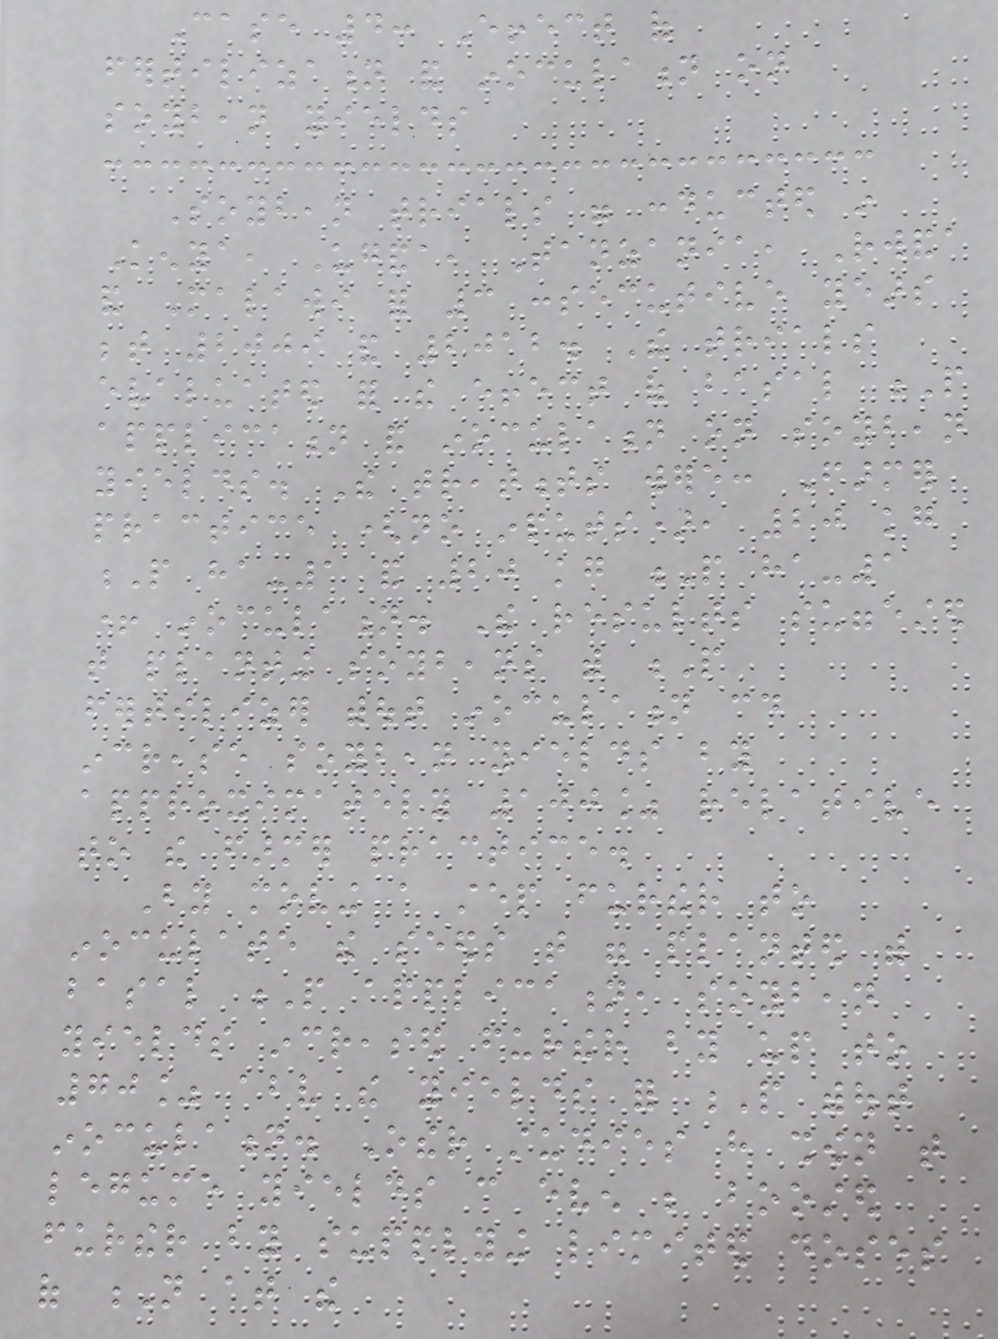Case 4: Effect of
fertilization and inoculation on
soybean yields
Soybean trials were conducted in
Kenya, Uganda, Tanzania, Rwanda
and Malawi for 3 consecutive years
between 2009 and 2012. The trials
evaluated for the effect of basal P
application and inoculation on soybean
yields. The treatments were: Farmer
practice (no inputs), 20 kg
P ha-1 and 20 kg P ha-1
+ inoculation. The results suggested
that planting soybeans with P
fertilizer without inoculation could
increase soybean yields by
approximately 100% relative
to the farmer practice.
By moving a step further to
inoculate the seeds that were planted with
basal P application, soybean
yields increased further by up to
70% above the yields for P without
inoculation. Other studies have shown that
legume yields can even be boosted
further by supplying limited doses
of N at the
